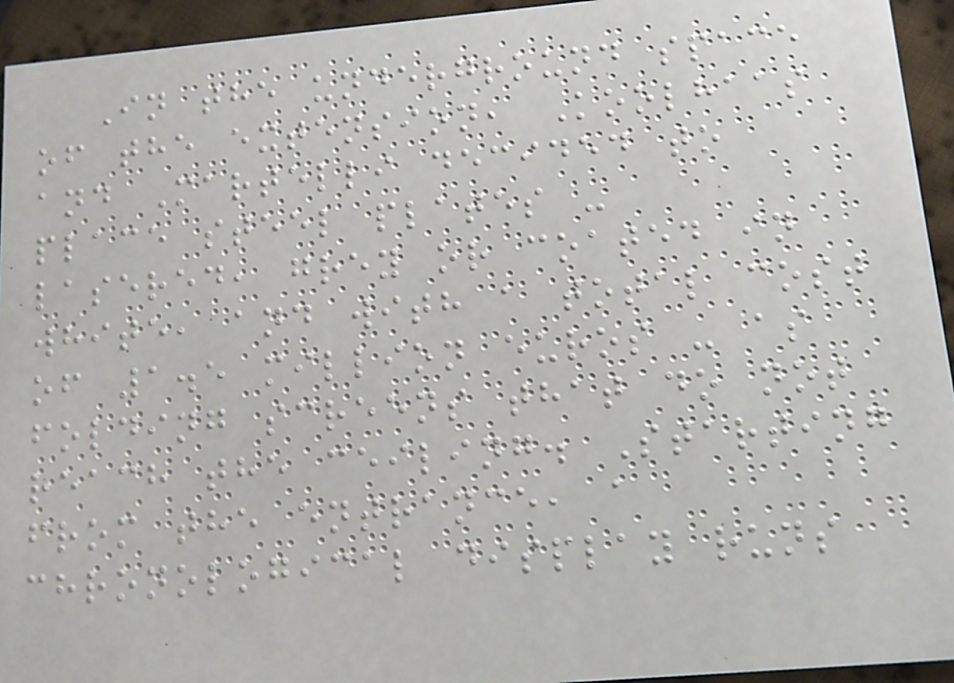In the underground space
of the extension, Koolhaas
and Martelli decided to
place steel plates -
lasered, grey or coated in
white, and with a total cost
of 1.5 million euros - as
folding screens that do not
reach the ceiling. Starting
from the entrance, a
chronological display runs
